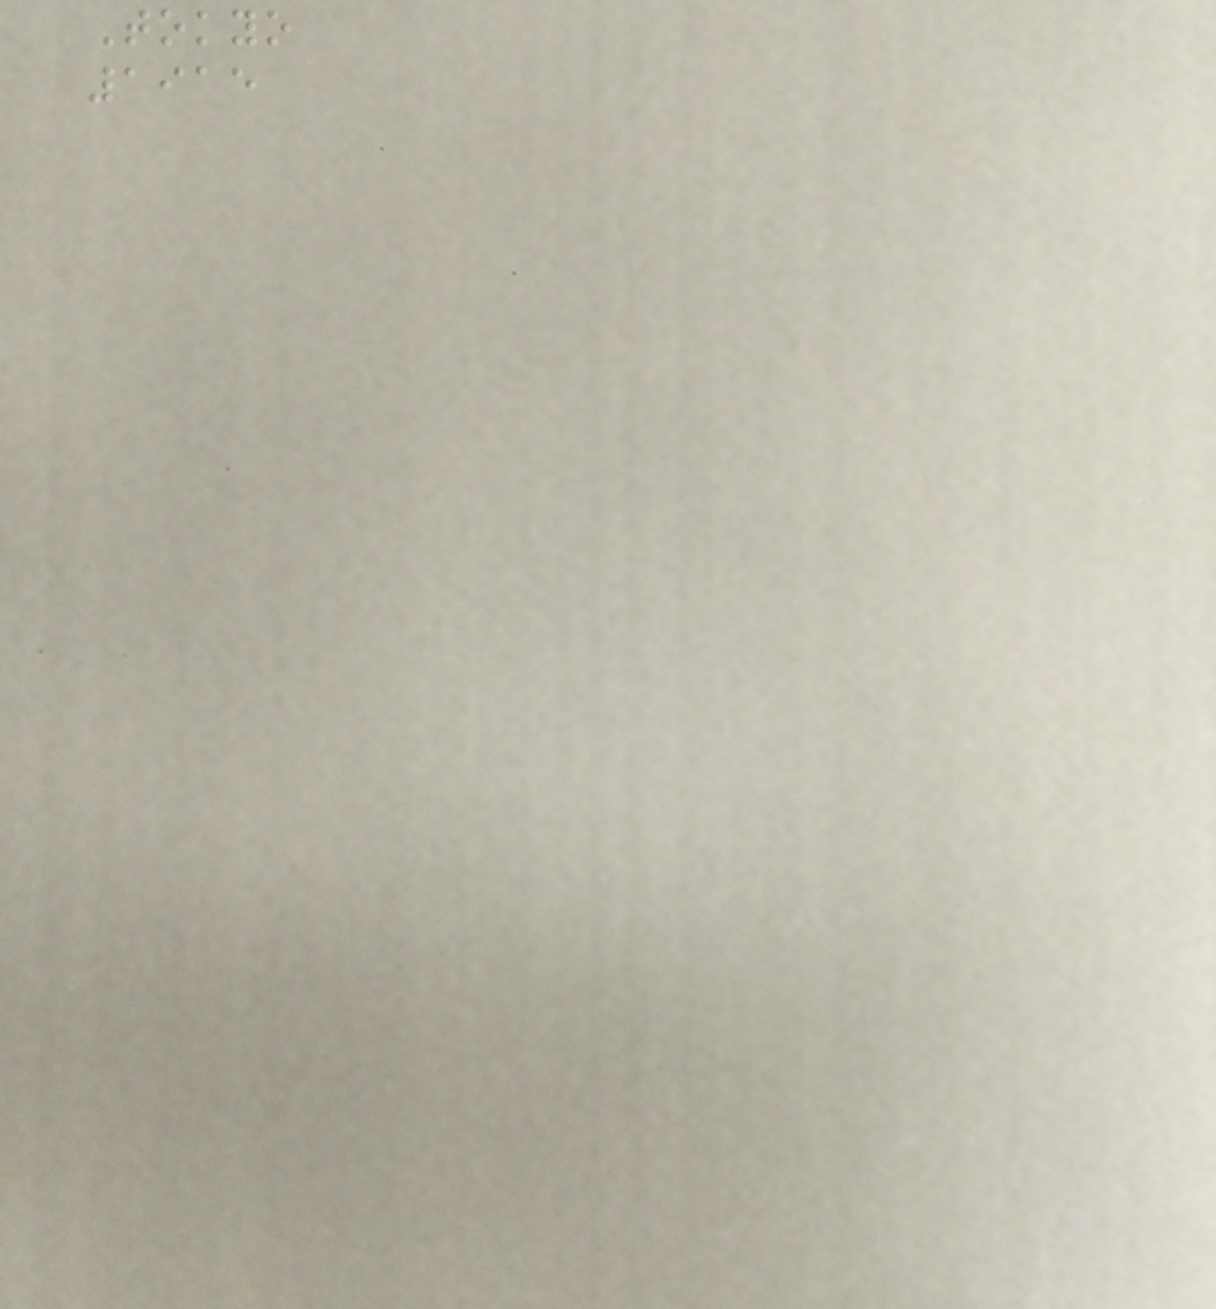Tokyo
1915
